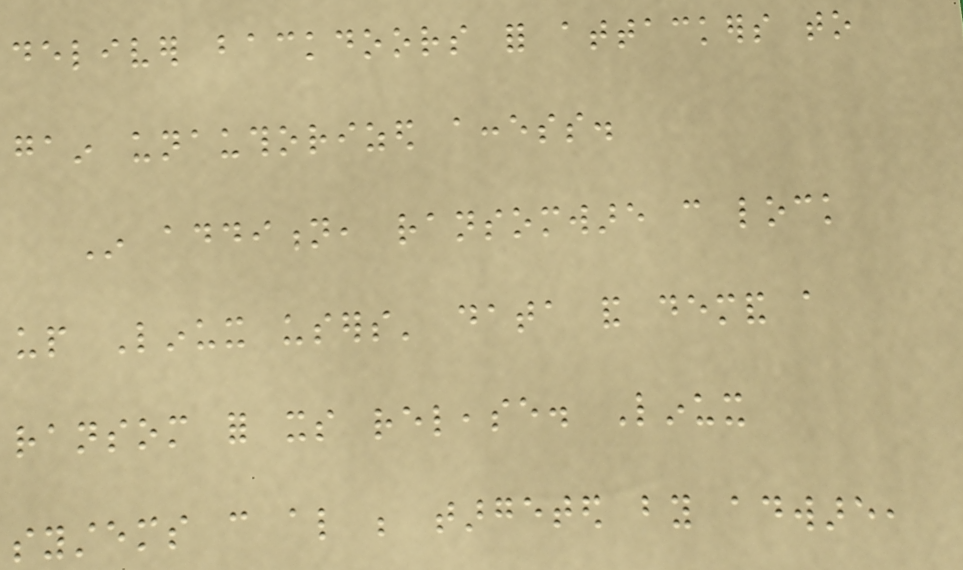deliver backdoors for attackers to
gain unauthorized access.
In addition, ransomware can lock
up Linux users' data and demand a
ransom for its release. Linux
systems can also be targeted by adware,
